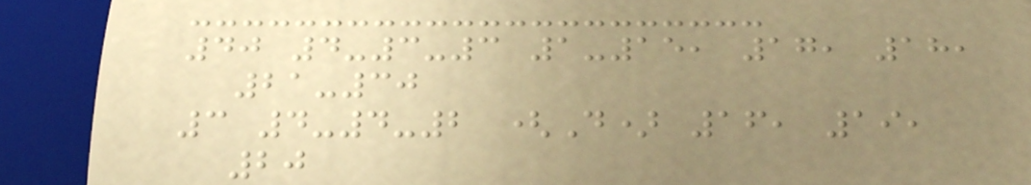40 4-3-3 1-15, 17, 18,
21-30
3 4-4-2 (D) 16, 19,
20
